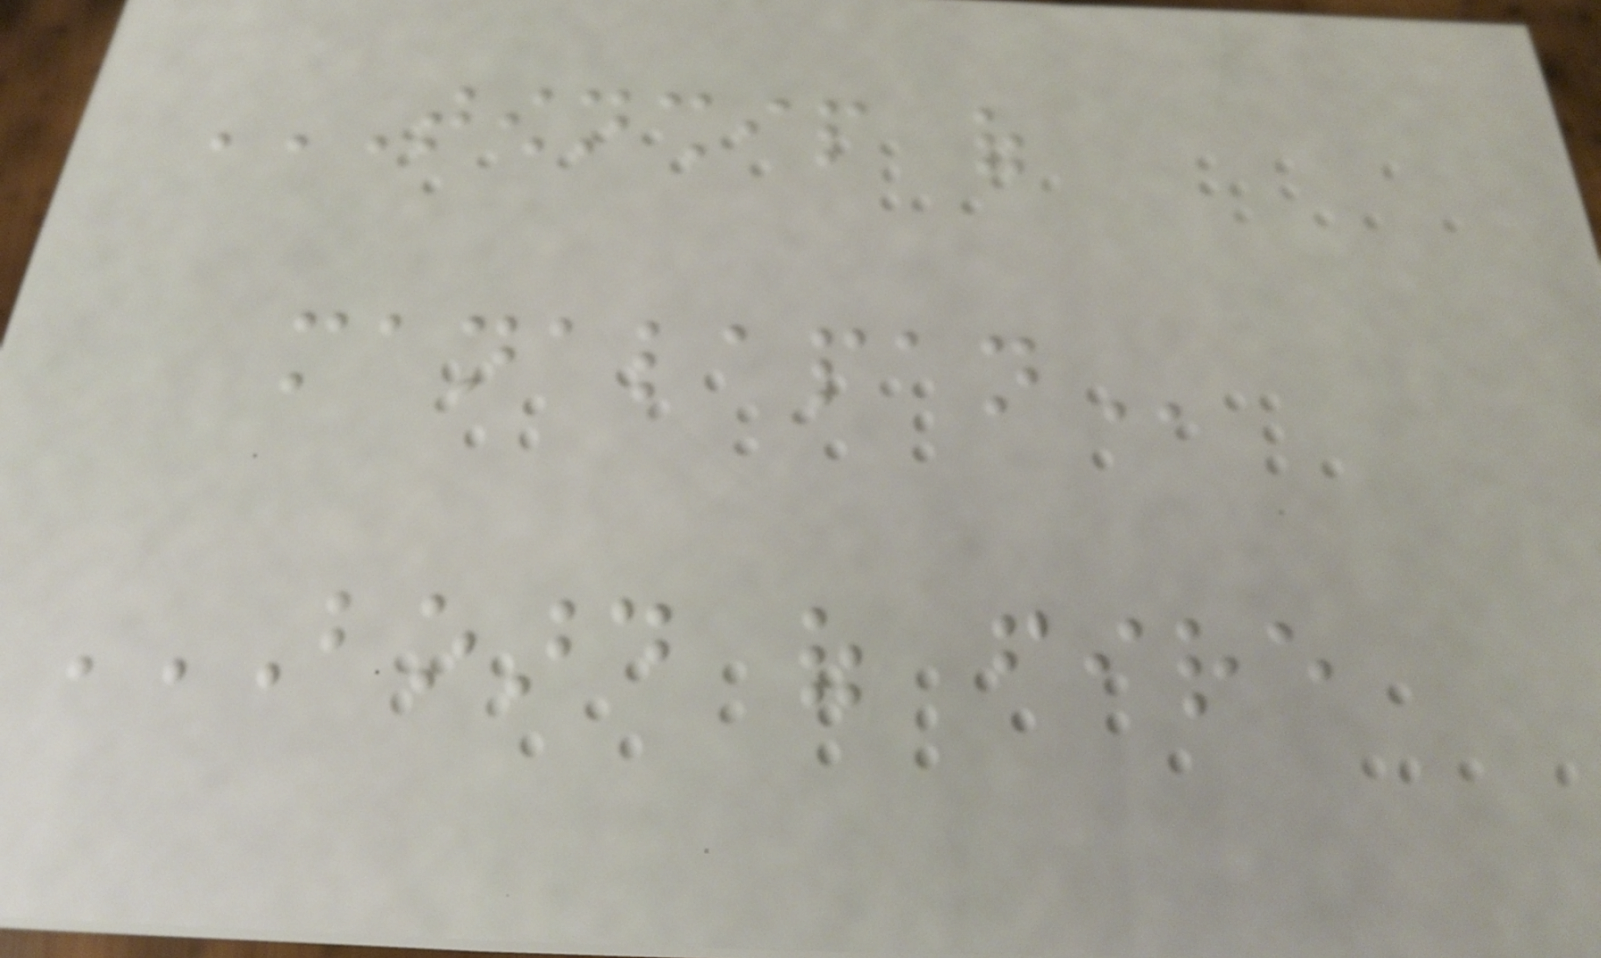TOWNSHIP OF
MANALAPAN
BOARD OF FIRE
